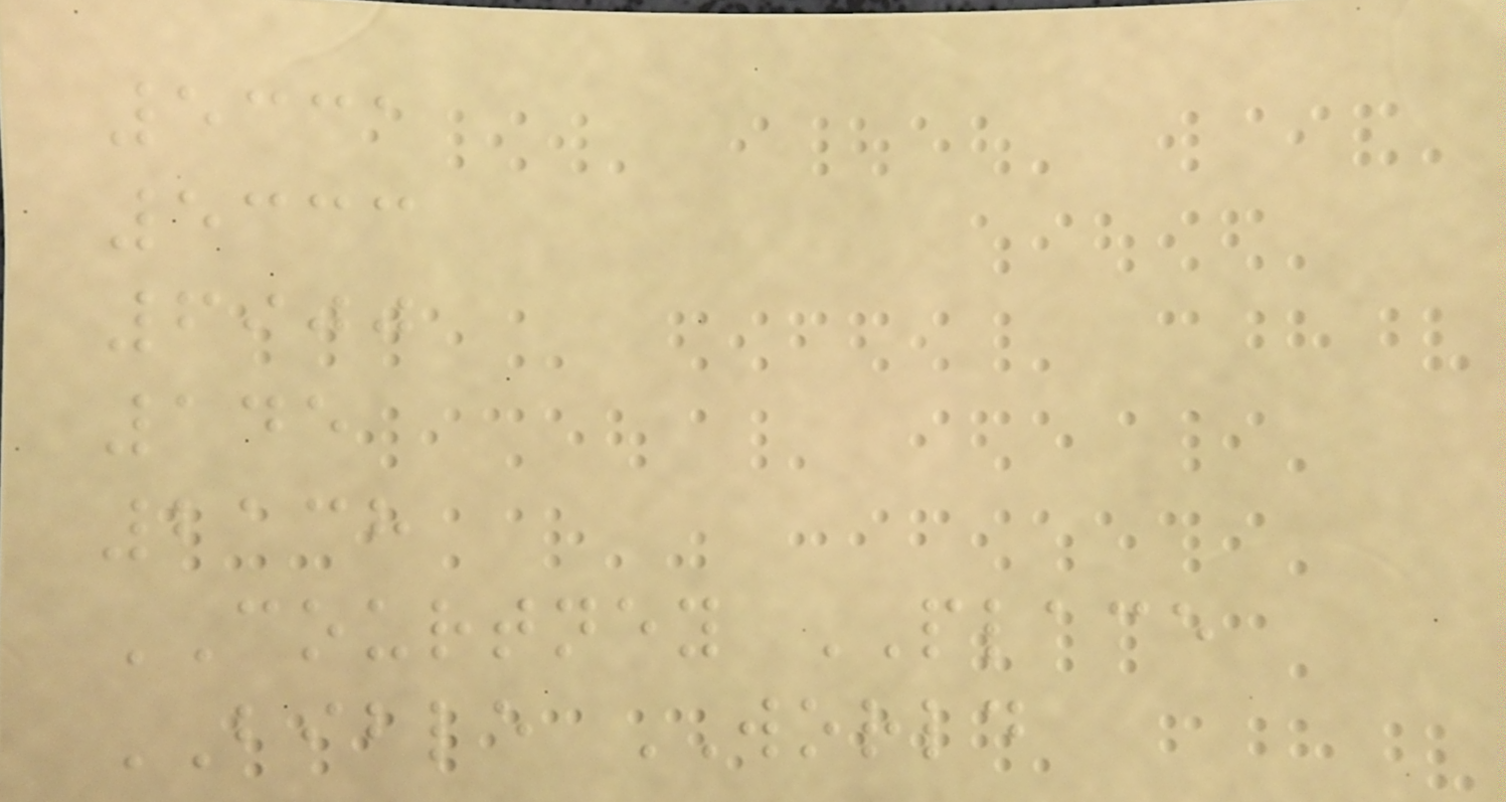5331
5333
6900
145
2138
COURTNEY PLACE
BIBLE WORLD
